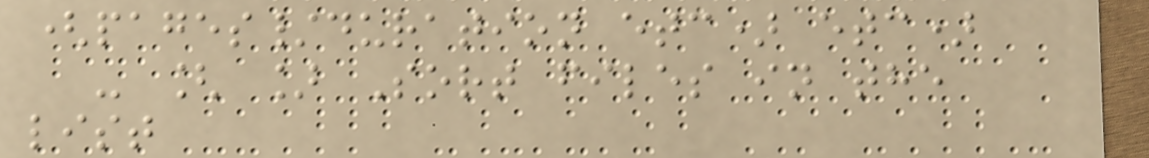(pages/duration etc) etc)
- [ ] Sort files in the
list
